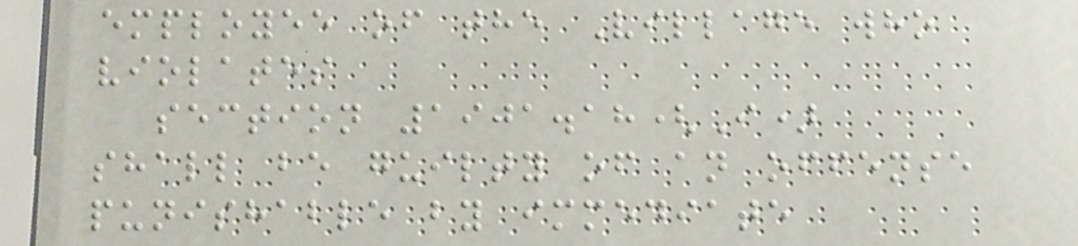employee of the Village who
violates
section 1901.18(I)
shall be guilty of an offense
punishable by immediate
